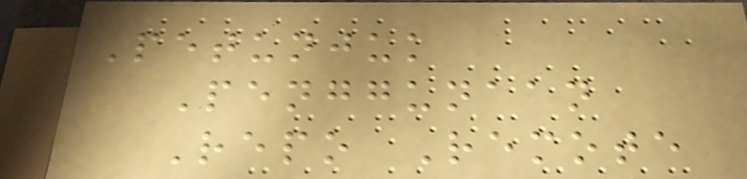Petunjuk
Penggunaan
Repo Remote
